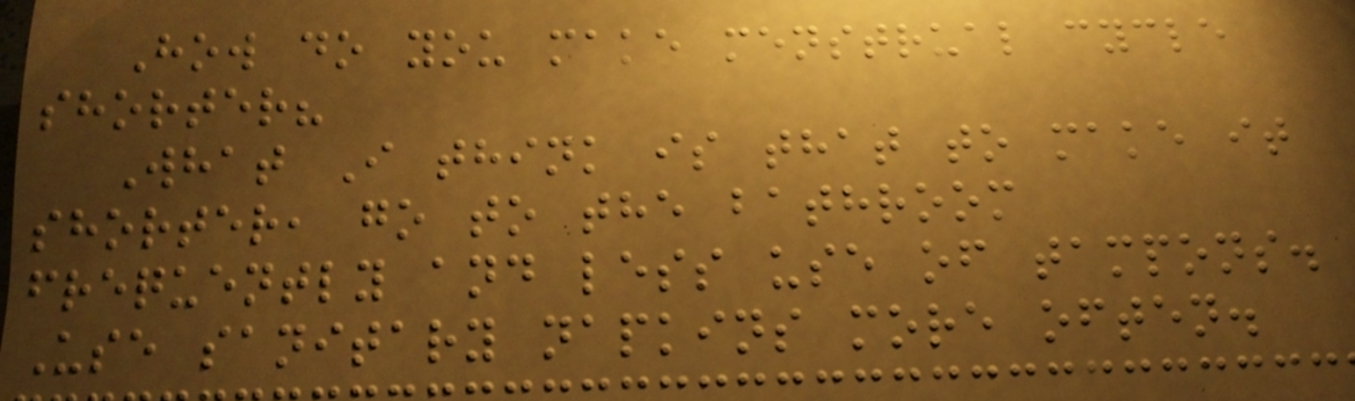How do you make menstrual cycle
shorter?
What I think is that to make it
shorter, go to the bathroom
frequently and less use of tampons.
Use sanitary napkins more often.
